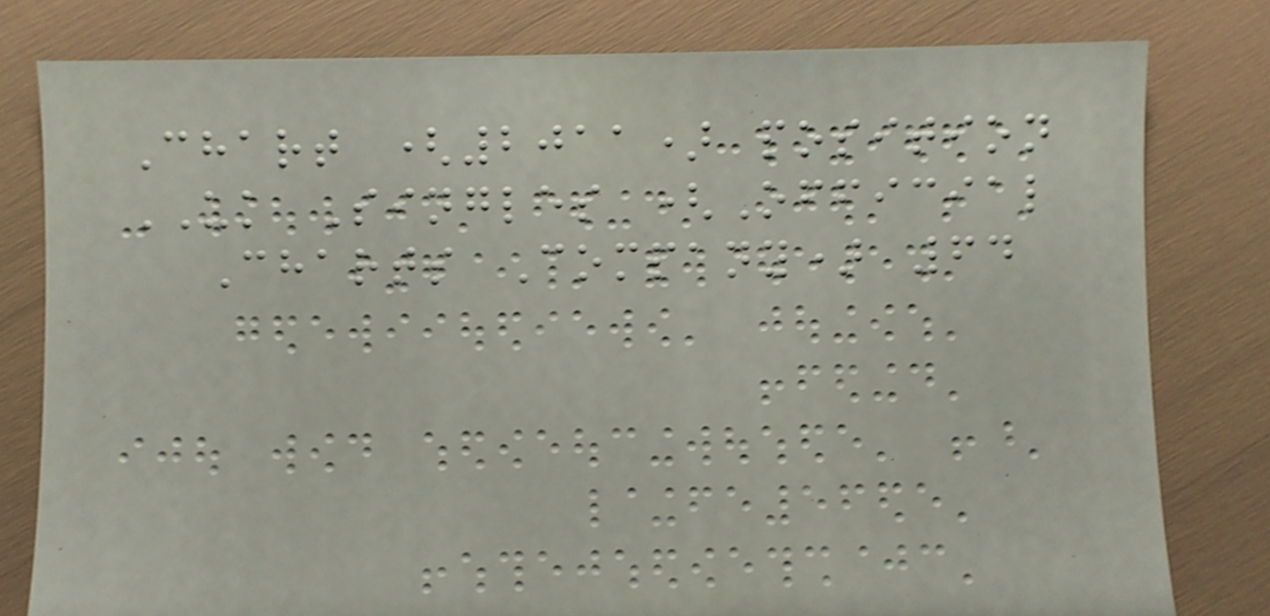Chart (2011) position
UK Singles (Official
Charts Company) 64
